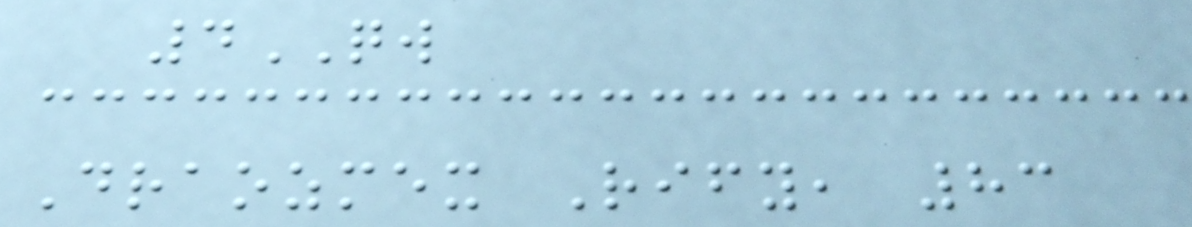4QW
Draozmex Rify, 83
